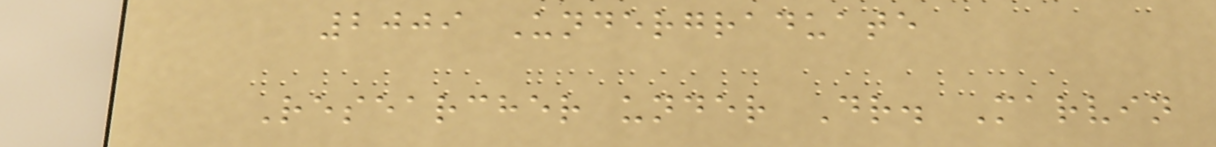2009 Undergraduate
Researcher under Dr. Marvin
